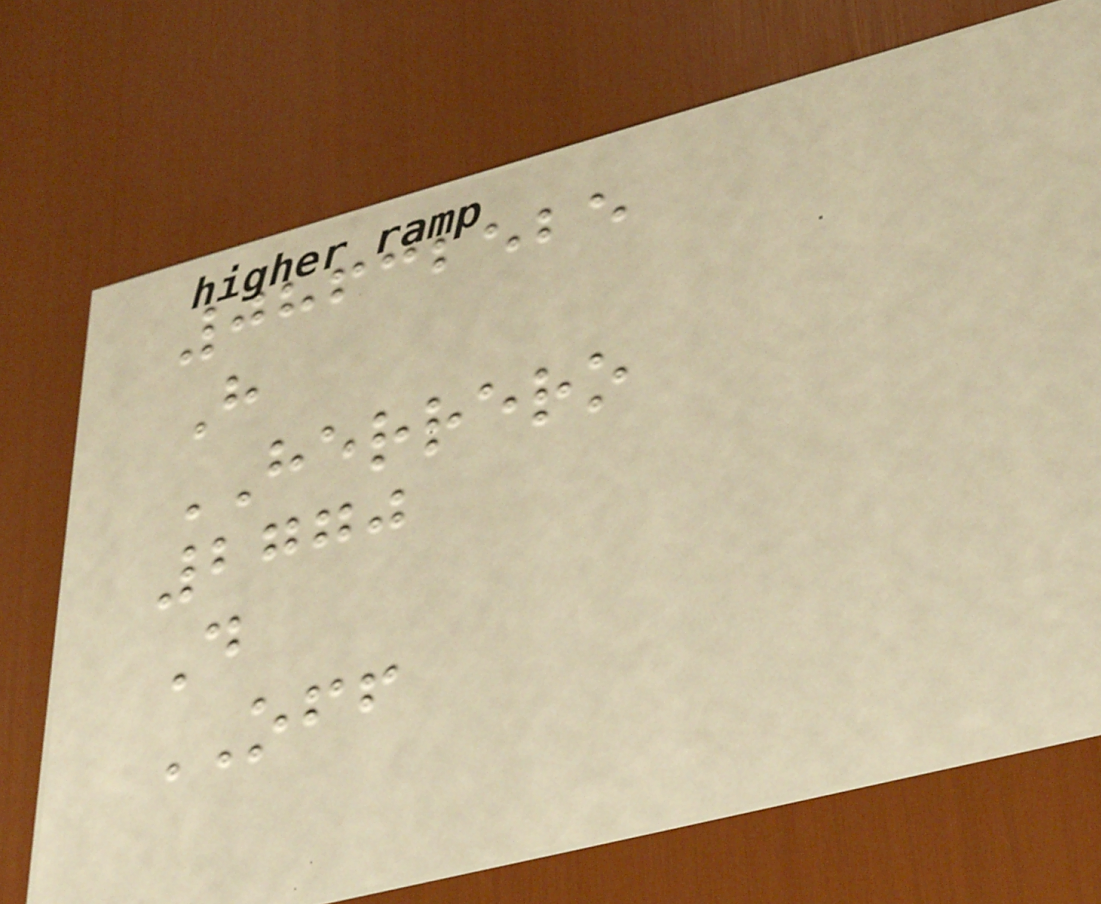08632525
H
HERRERO
2770
D
OFF
